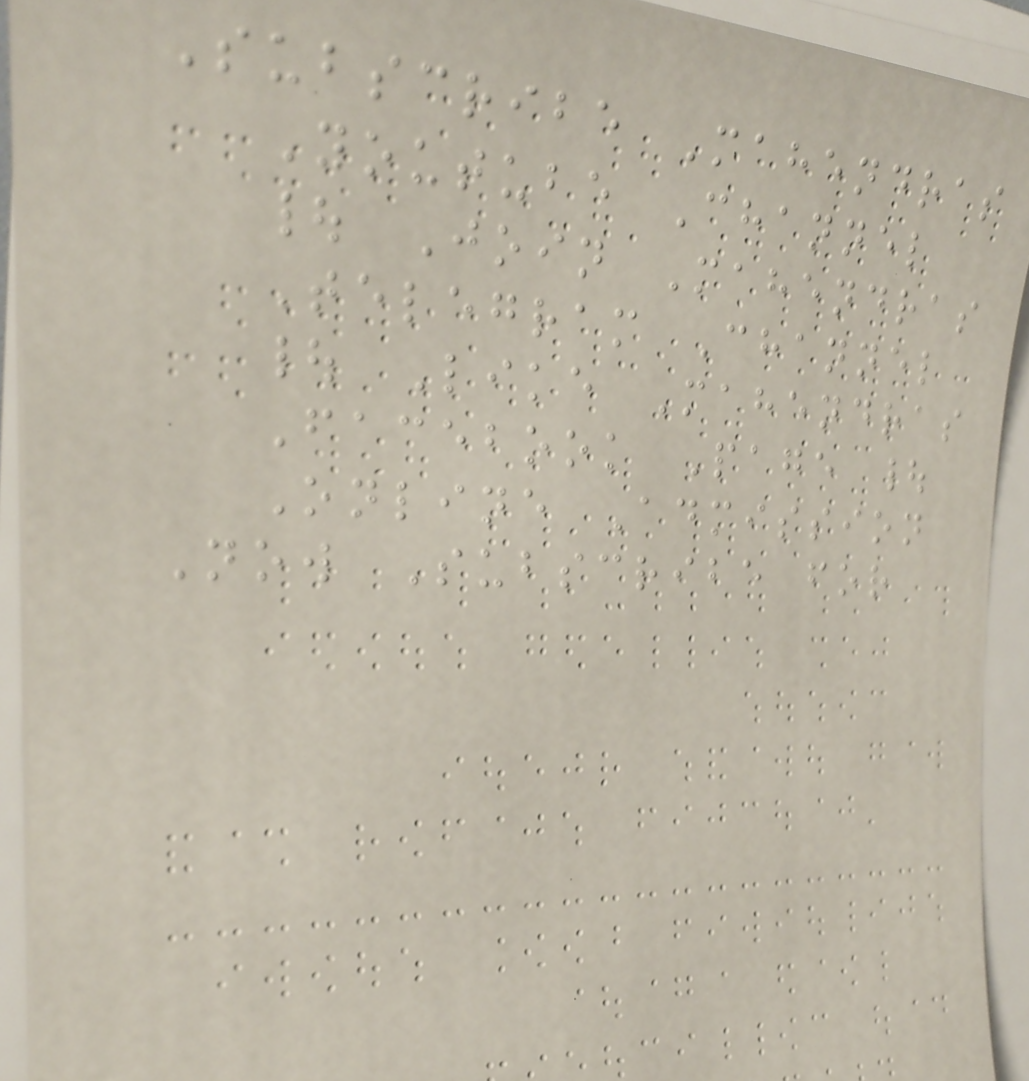Subscribe Mahendras
Youtube Channel
| Join Mahendras
Telegram Channel
| Like Mahendras
Facebook Page |
Online Admission
Now Subscribe for
